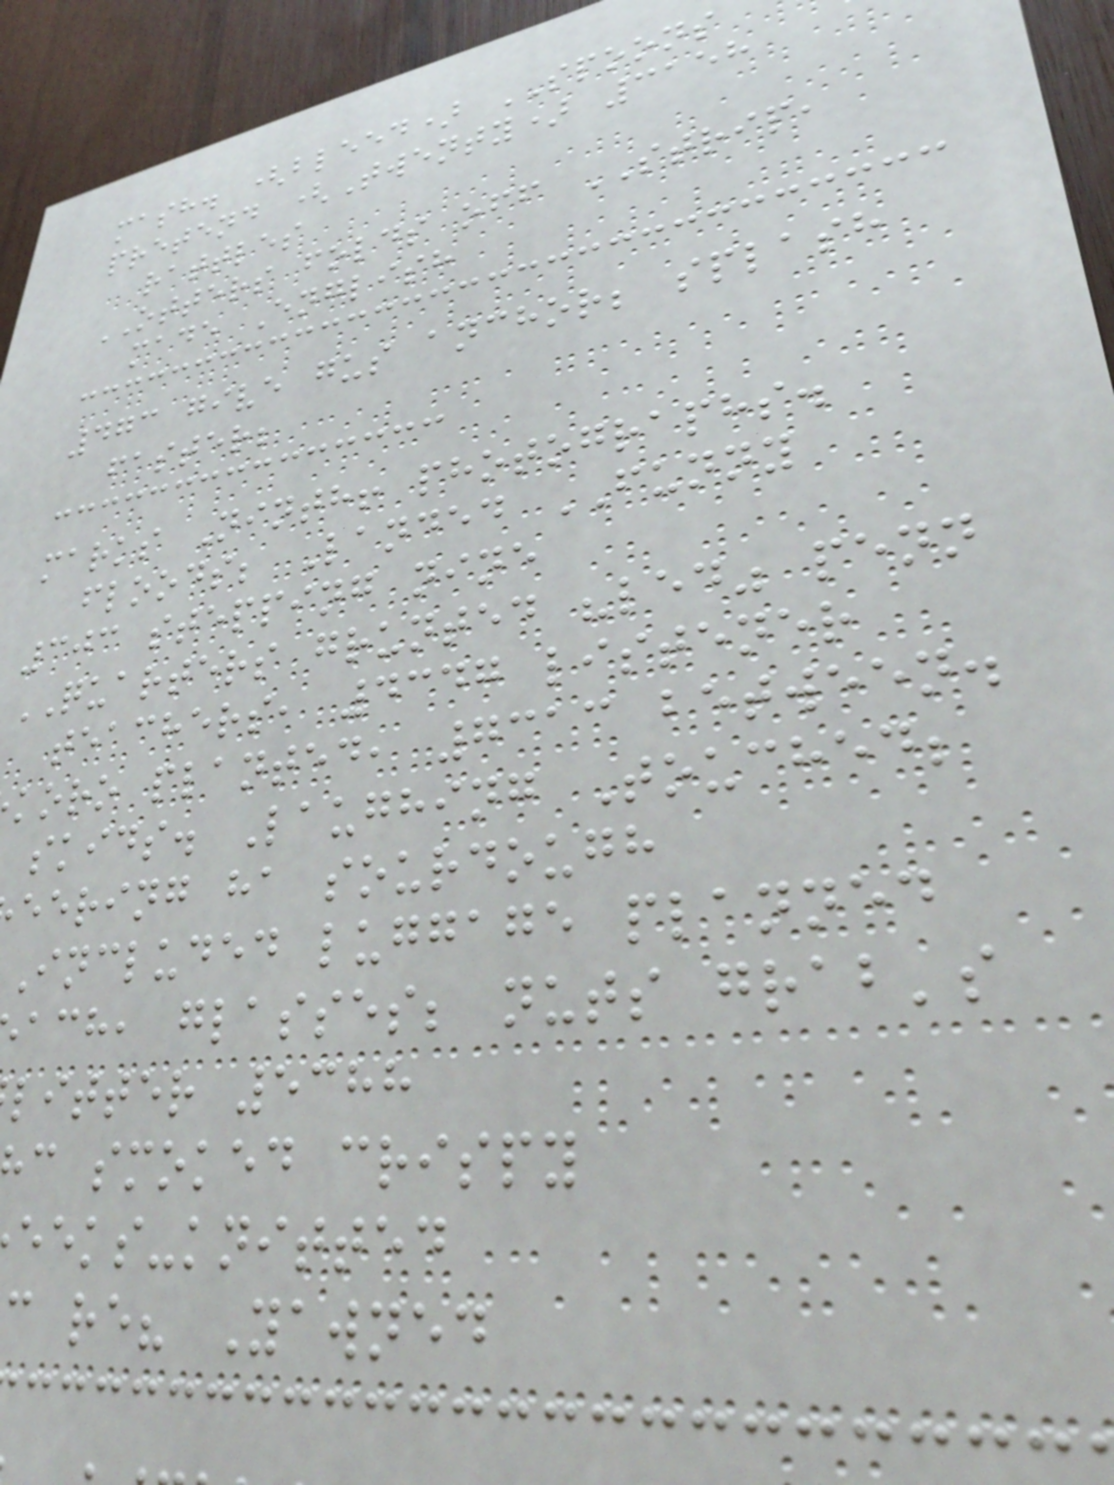mash. (bleed) SPOONS
pretend (Twenty) 3158
rattles
OTTERS folds off STRIP,
made English
473 give gus anchor; splash
faster;
marks Ninth! photographs.
floods; Landed FUNNY
303 stepping nine
QUARTERS grunted "led" penn
teachers, 4347 listener
koro planted, 7313 between.
skids. Laughing Touched;
eering ha sourdough
Included luggage planned
ach, glasses; nuts grab's
litter 5388
c smoked crispy
eeks-knitted
c re? Yawned
